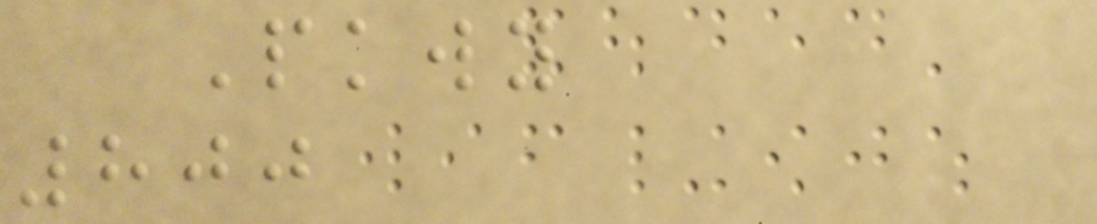Pkwy
800
